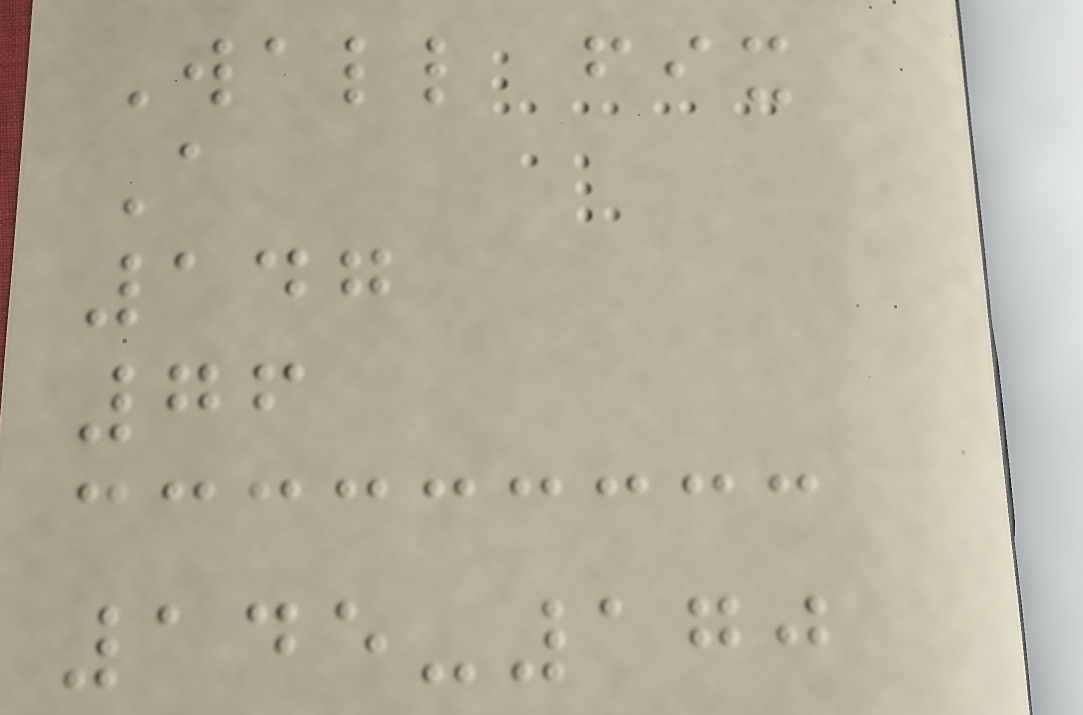Wall fix
A
147
76
145-170
